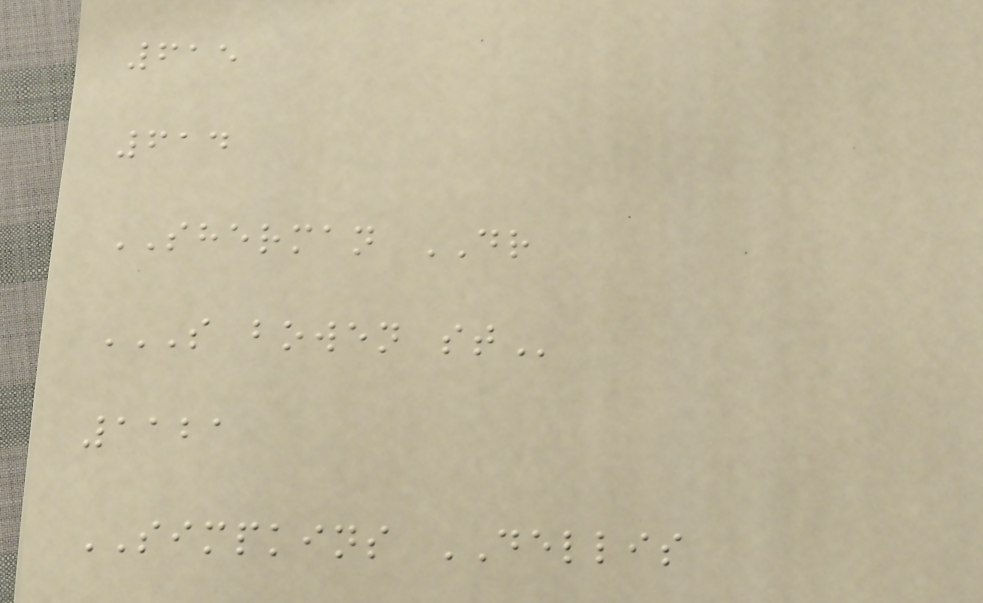615
614
SHERMAN DR
S BOWEN ST
1121
SIMPKINS DELLIS
